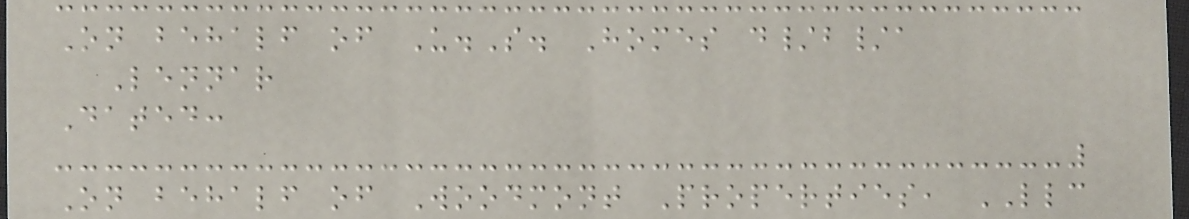On behalf of U.S. Homes d/b/a
Lennar
Dated:
On behalf of Woodmont Properties, LLC
